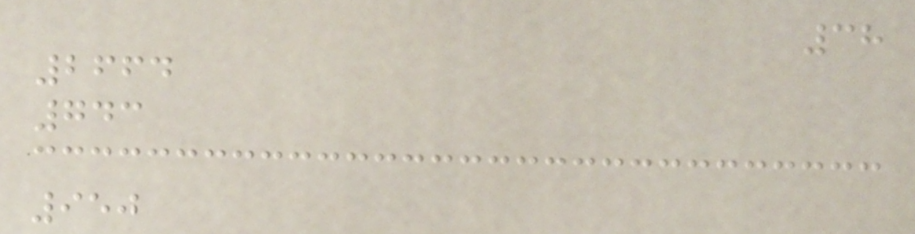38
2664
743
950
